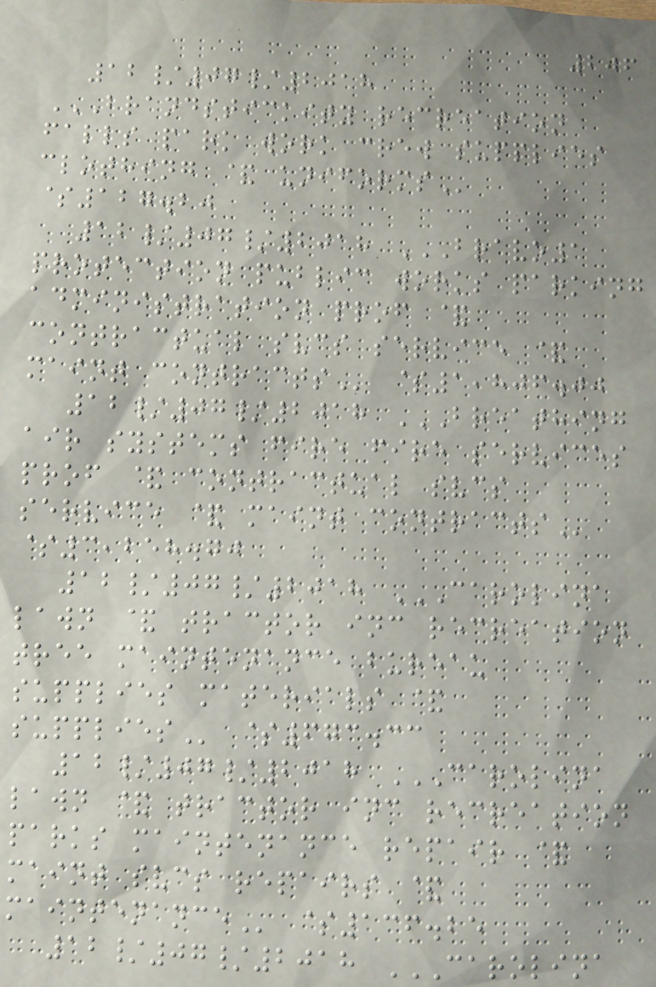206
12/07/2018
BRANDSTICKITY RECREATION
FALLS PARK WORK CREW SUPPLIES
CLOTHING & UNIFORMS
$127.20
12/07/2018 BRAVO1
PROTECTION PUBLIC WORKS PARKING
ADMINISTRATION PROF &
CONTRACTUAL SVCS SERVICE &
MAINT CONTRACTS $1,806.00
12/07/2018 BREATHING
AIR SYSTEMS FIRE FIRE SERVICES
PROF & CONTRACTUAL SVCS
SERVICE & MAINT CONTRACTS
$3,258.70
12/07/2018 CAROLINA
LAWN & TRACTOR INC RECREATION
TREE MAINTENANCE BUREAU
SUPPLIES MATERIALS &
SUPPLIES $673.33
12/07/2018 CAROLINA
LAWN & TRACTOR INC RECREATION
PARKS MAINTENANCE REPAIR &
MAINT SVCS REPAIRS &
MAINTENANCE $136.25
12/07/2018 CAROLINA
